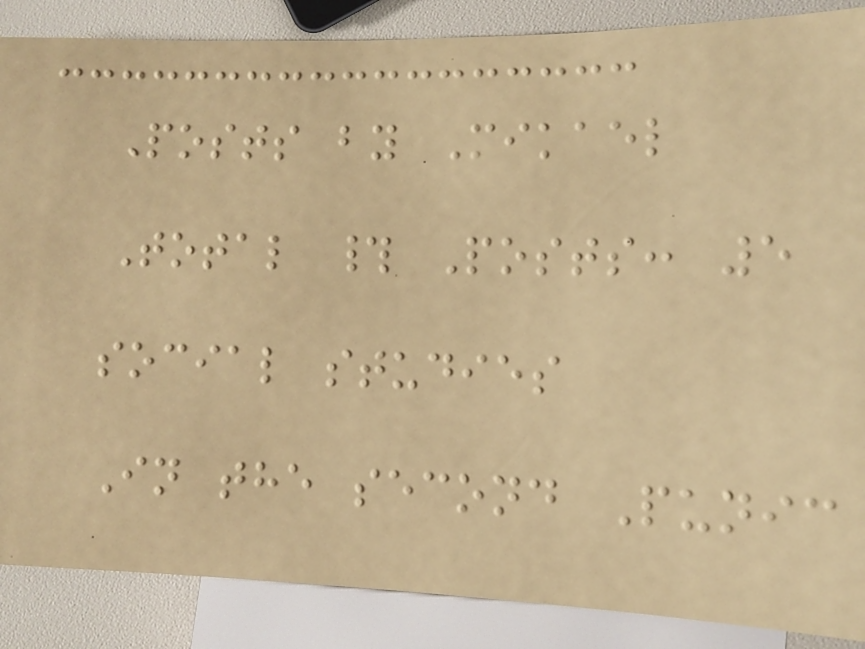Posts by Mikael
Total # Posts: 5
social studies
In the second Punic
